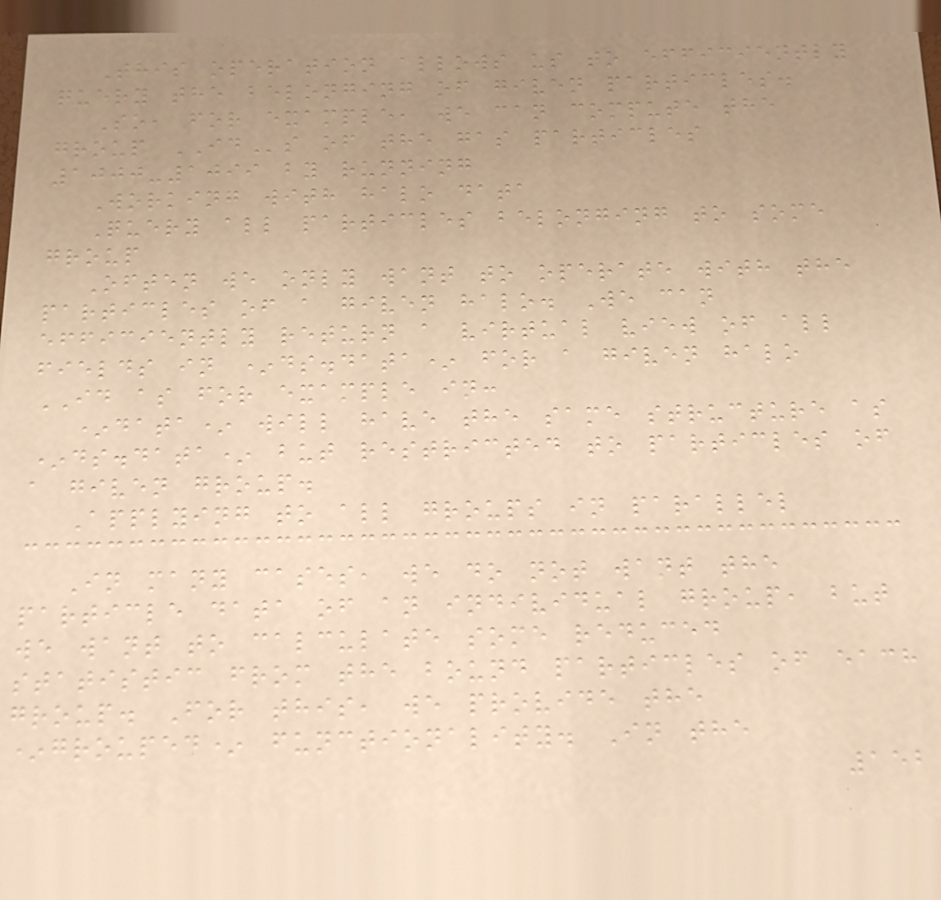This operation allows us to efficiently
query the belonging of given particles.
So, for example, we can compute the
group IDs of the gas particles
1000-1099 by running
Working with halo data
Query all particles belonging to some
group
Often we only want to operate with the
particles of a given halo. We can
efficiently return a virtual view of all
fields in *ds.data* for a given halo
ID as for example in:
*data* will have the same structure as
*ds.data* but restricted to particles of
a given group.
Applying to all groups in parallel
In many cases, we do not want the
particle data of an individual group, but
we want to calculate some reduced
statistic from the bound particles of each
group. For this, we provide the
*grouped* functionality. In the
152
